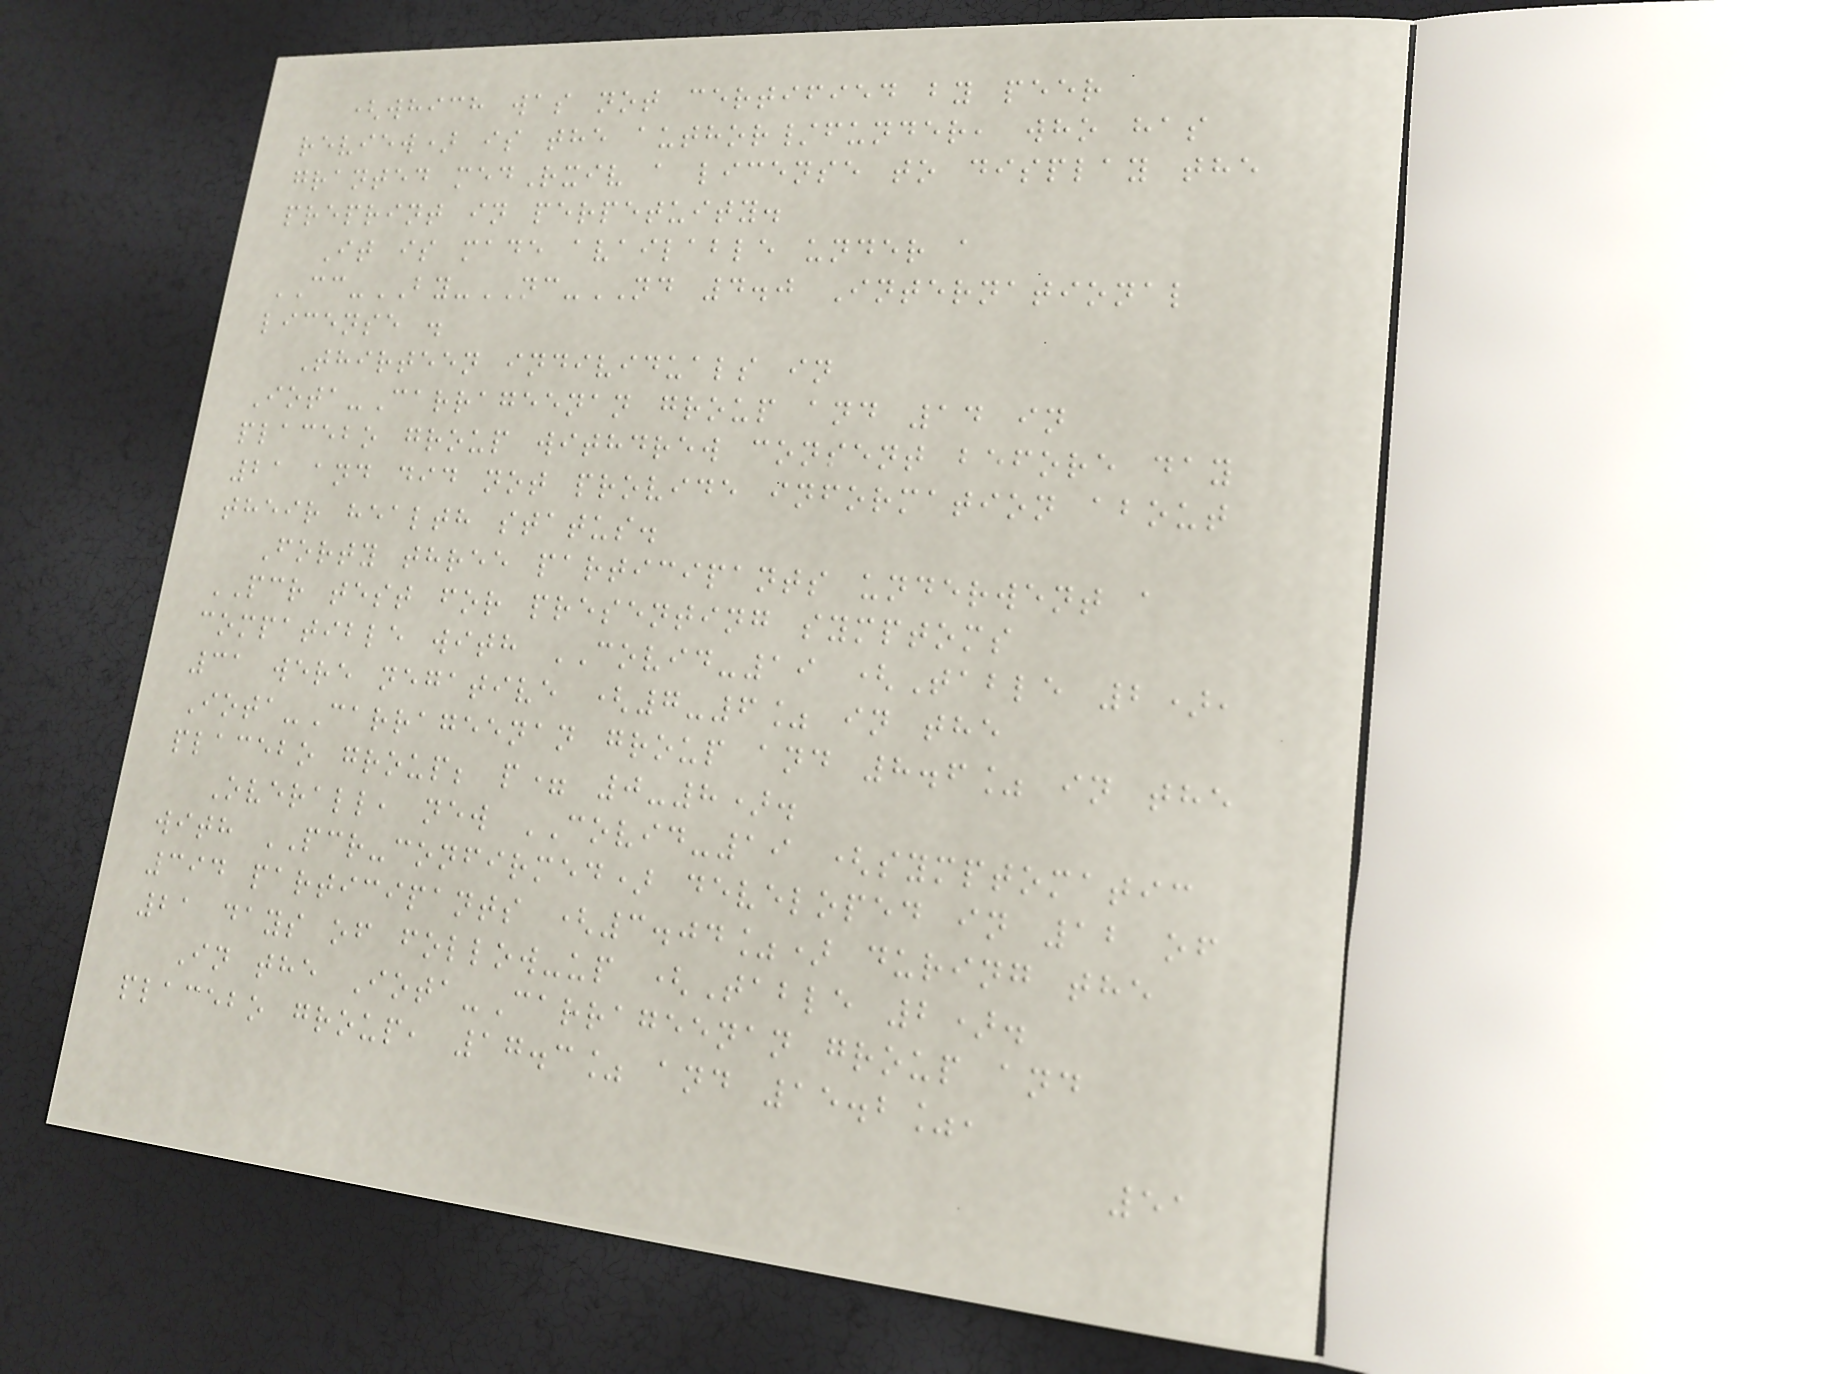(which was not certified by peer
review) is the author/funder, who has
granted medRxiv a license to display the
preprint in perpetuity.
It is made available under a
CC-BY-NC-ND 4.0 International
license .
Thirteen individuals in
Iota-Carrageenan group and 14 in
placebo group withdrew consent before day
21 and did not provide information about
their health status.
Forty three participants underwent a
PCR test for presenting symptoms
compatible with COVID-19 (Table 2),
31 were negative (7-6% in the
Iota-Carrageenan group and 8.6% in the
placebo group; p= 0-8).
Overall, new COVID-19 (symptomatic
with PCR-confirmed) developed in 12 of
394 participants (3.04%) during the
21 days of follow-up (Table 2).
In the Iota-Carrageenan group and
placebo group, 17.3% and 15.2%,
51
